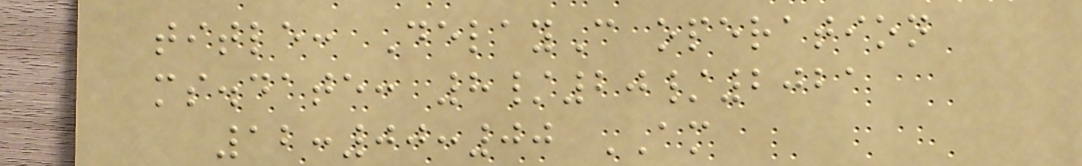title: DelayC operation
ms.date: 8/20/2021
12:00:00 AM
